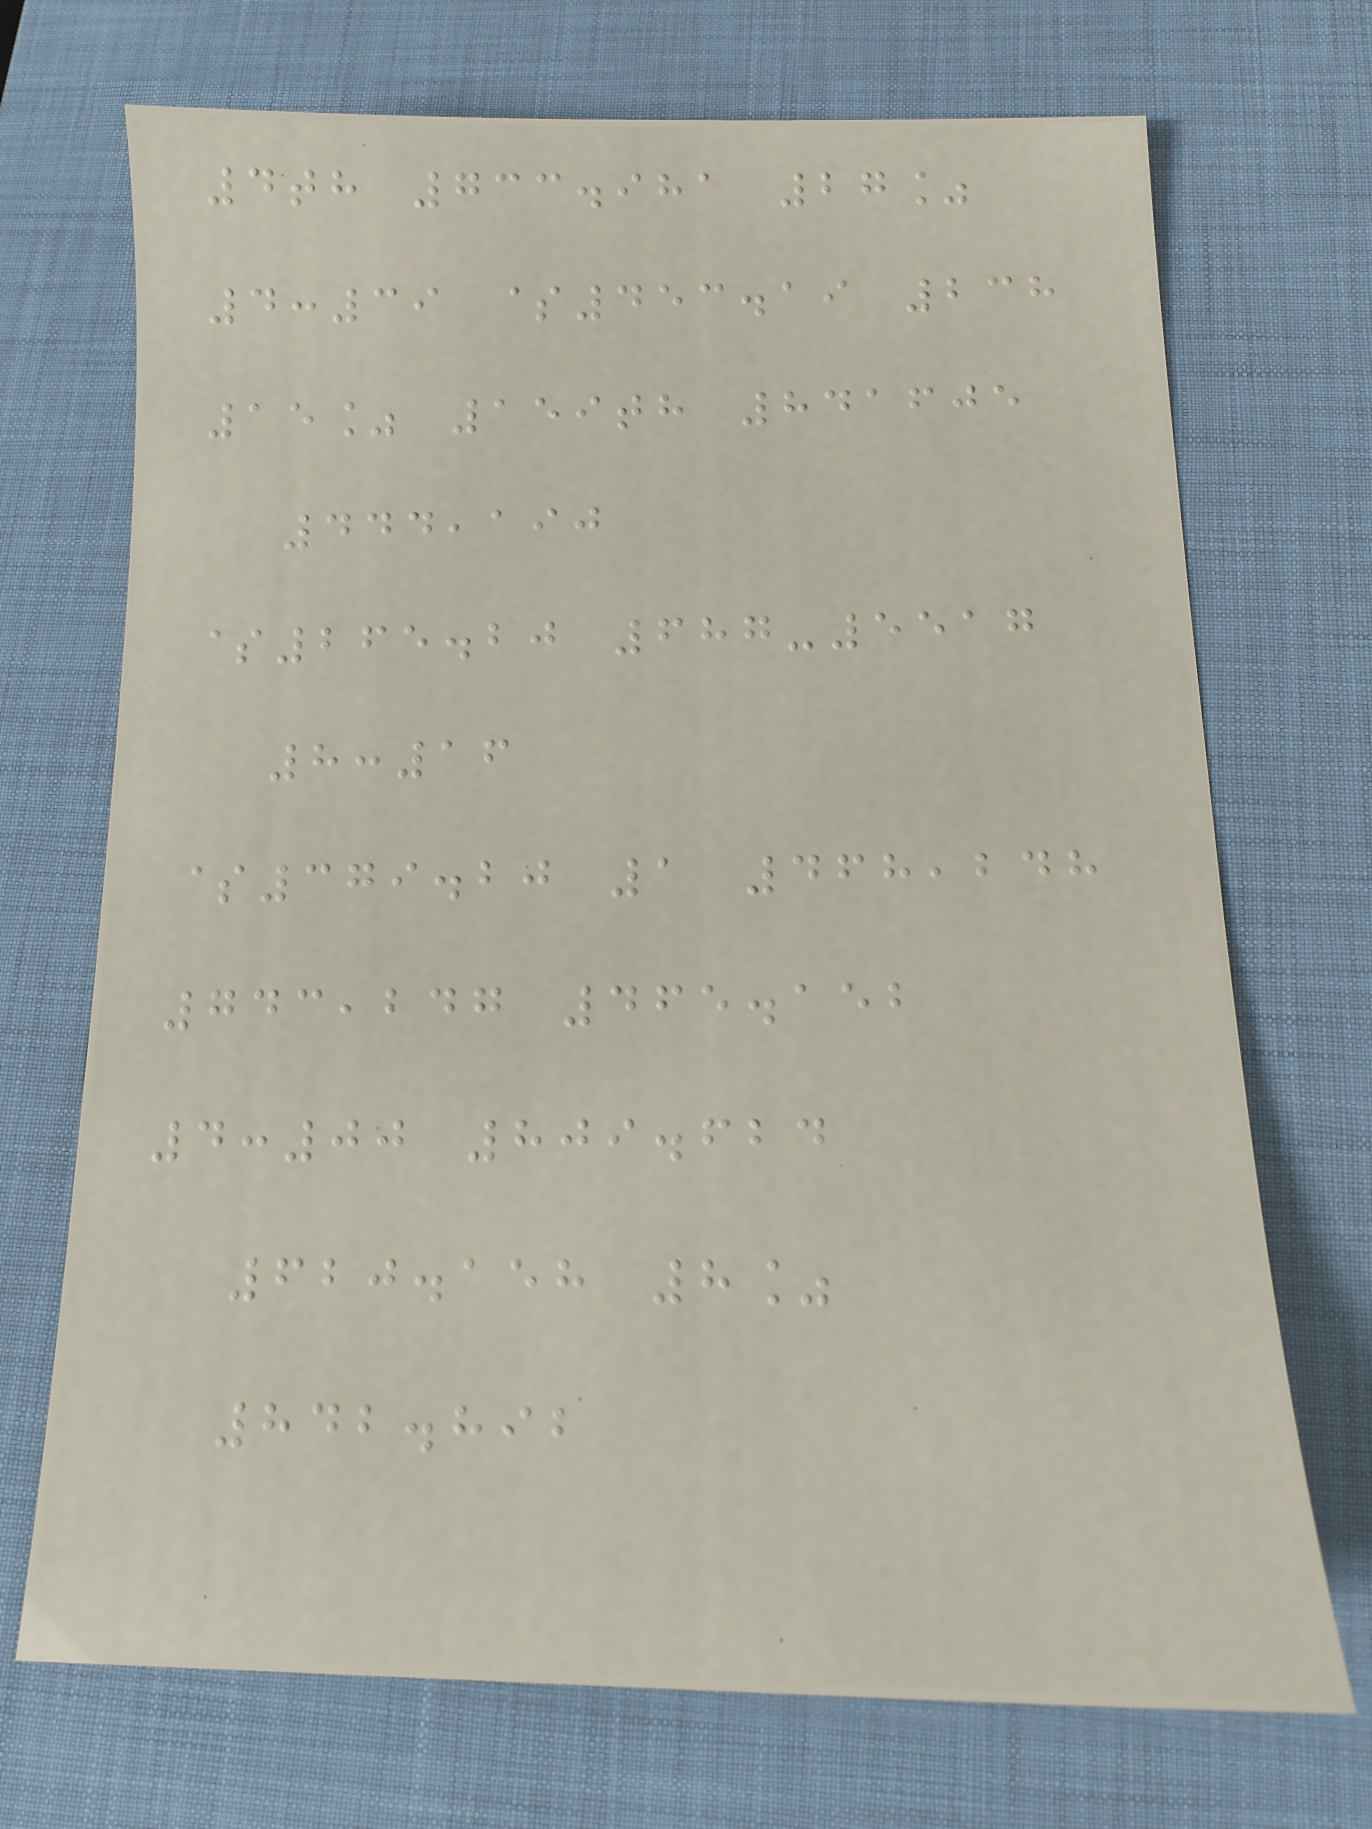4th 733.981 27%
4:39 $453.19 238
15% 159th 841605
444,190
$265.20 687-5517
8:16
$379.20 1 468,248
743,247 465.152
4:00 809.624
620.158 8%
842.892
